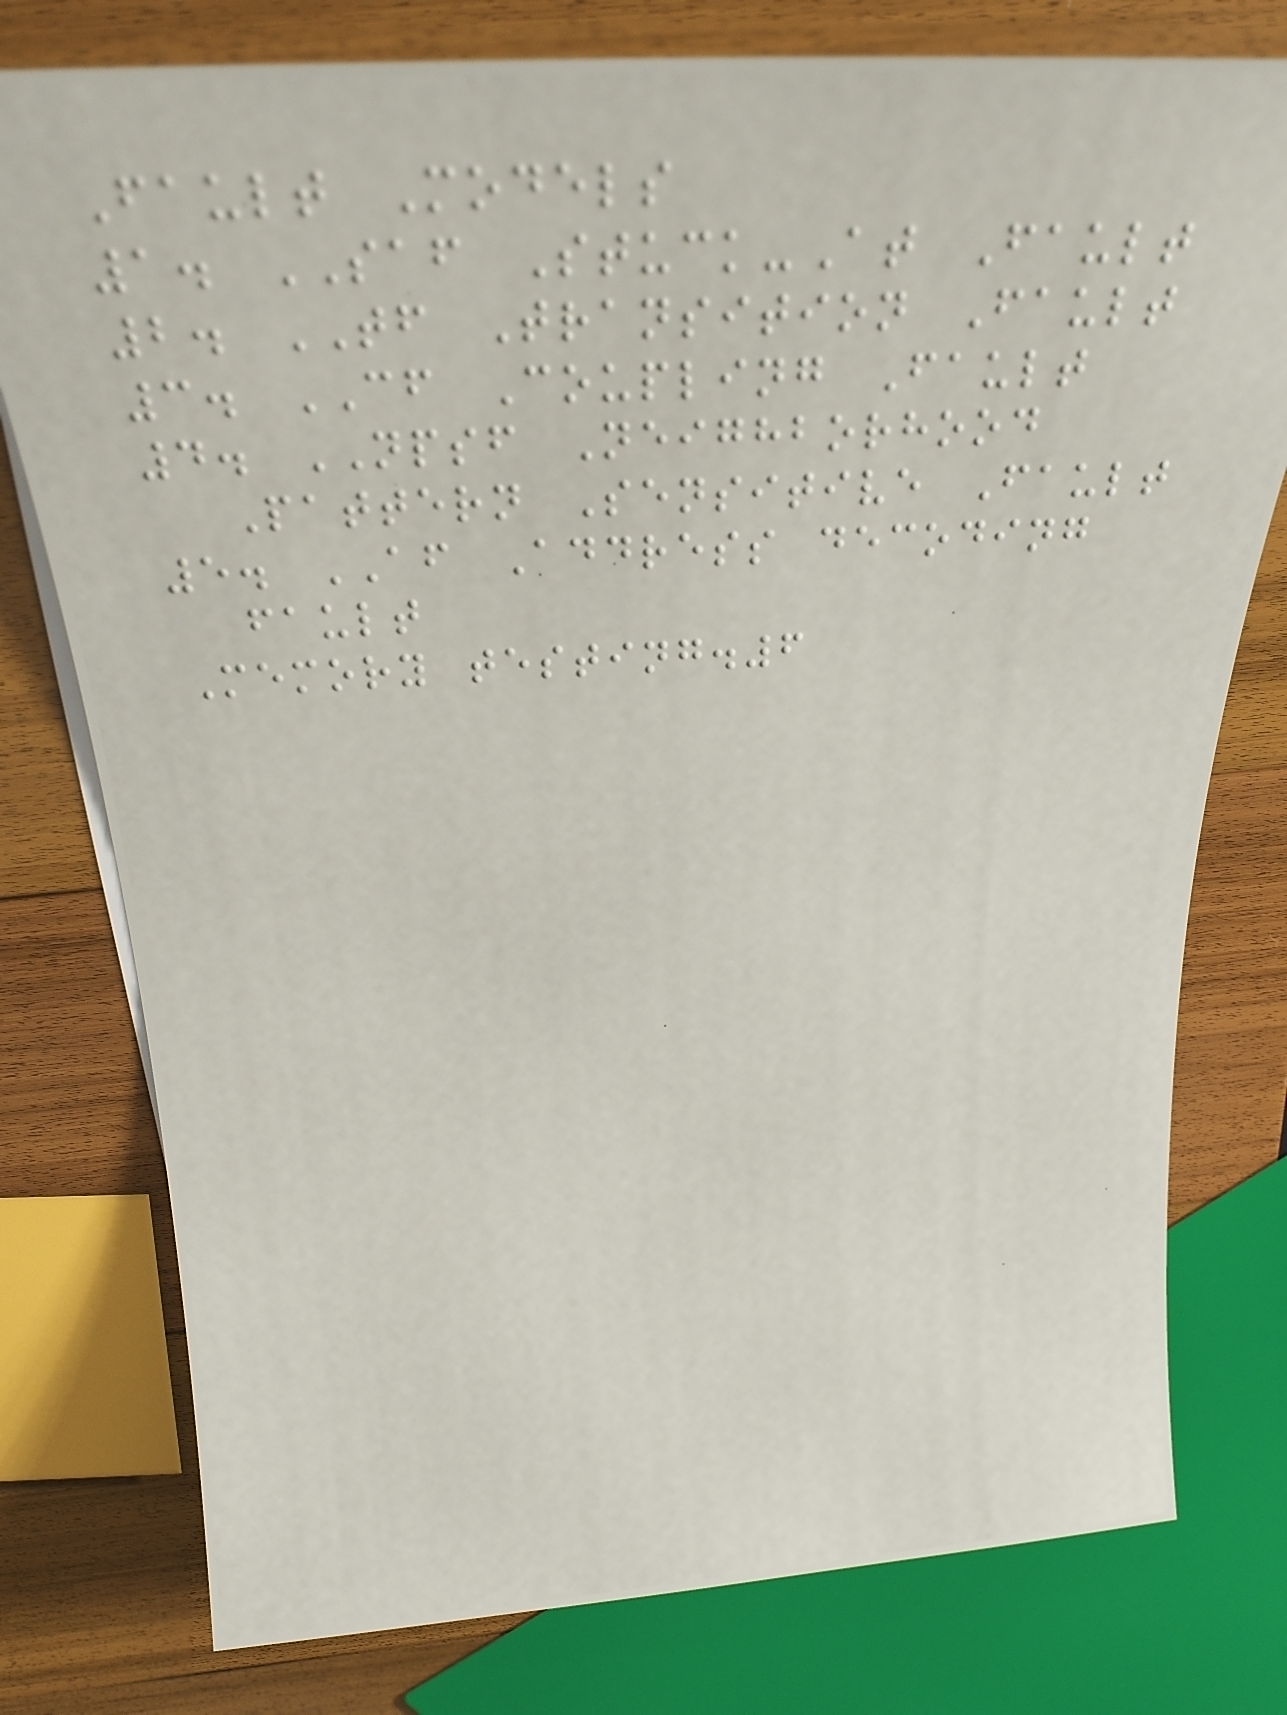Fault Models
1. SAF Stuck-At Fault
2. TF Transition Fault
3. CF Coupling Fault
4. NPSF Neighborhood
Pattern Sensitive Fault
5. AF Address decoding
fault
Memory testing.6
